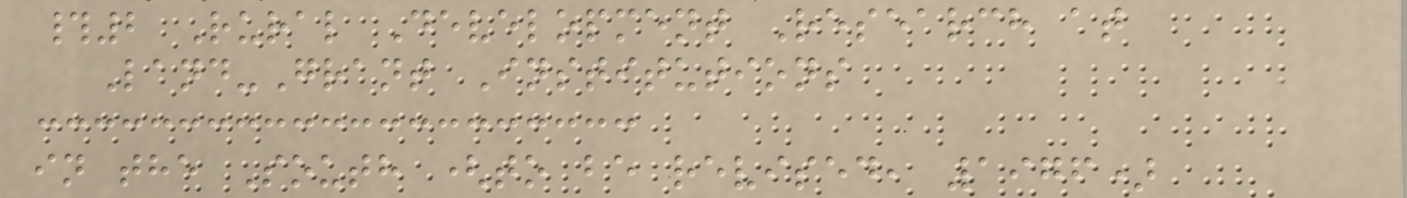#2 Rural Development Research at
Land-Grant Institutions
in the South (to be revised, 1976)
